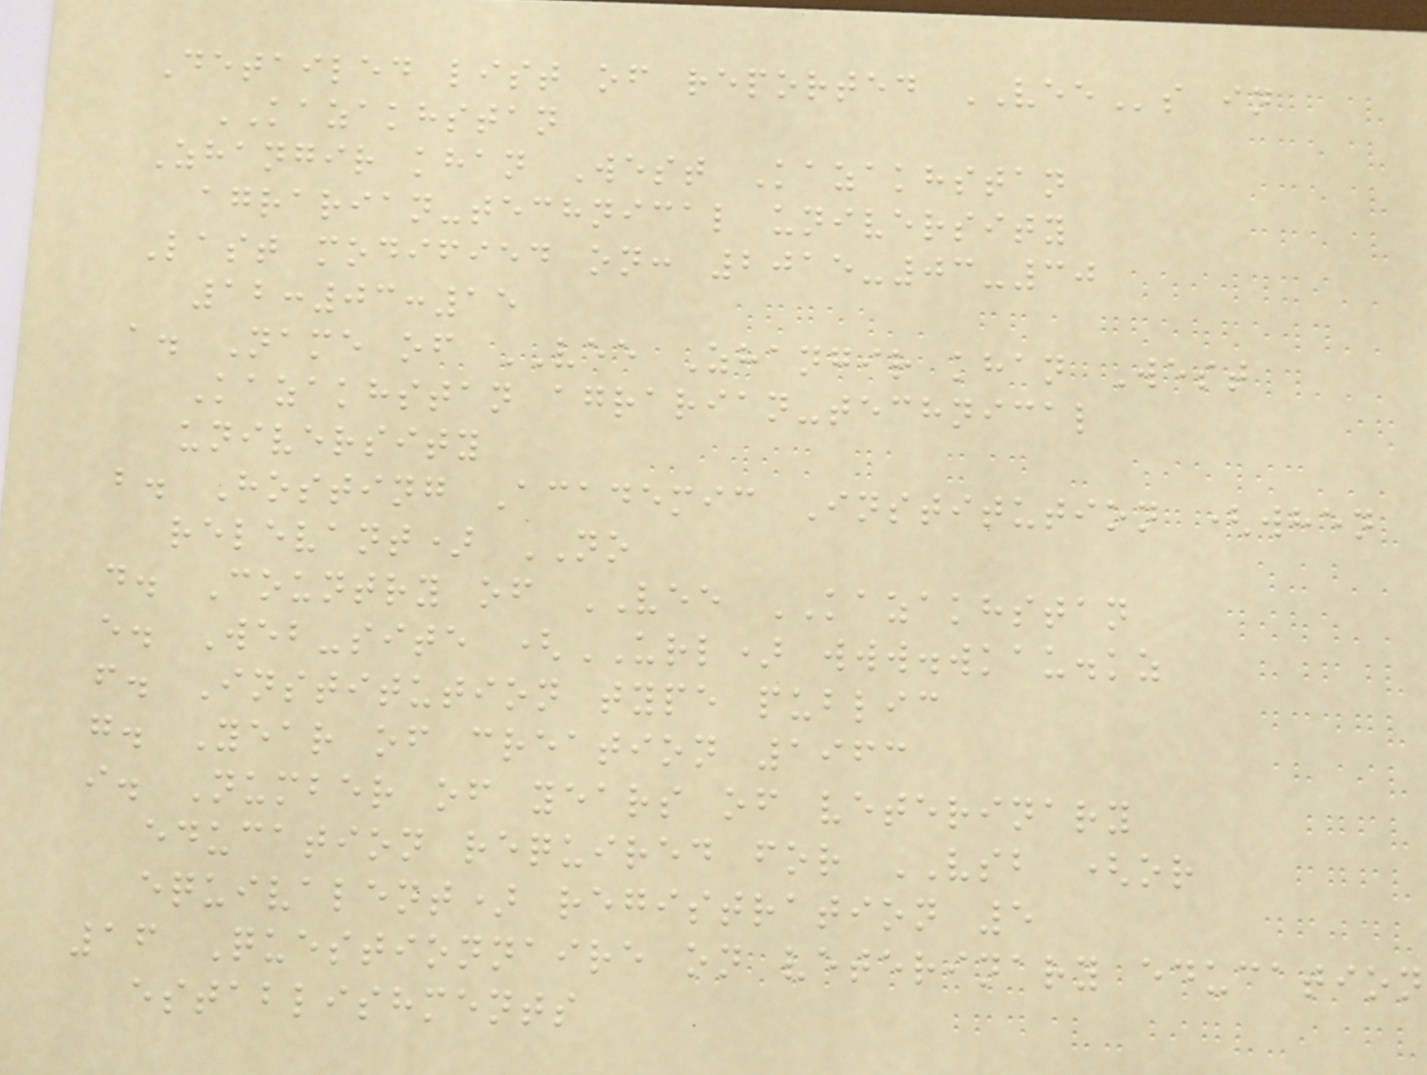Detailed list of reported VEEs in
KAZAKHSTAN
Zhangir khan West Kazakhstan
agrarian-technical university
Last modified on: 2015-03-30
12:03:15
a. Name of VEE Zhangir khan West
Kazakhstan agrarian-technical
university
b. Hosting Academic Institution (when
relevant) NO
d. Country of VEE KAZAKHSTAN
e. Web-site (URL) www.wkau.kz
f. Institution type public
g. Year of creation 1963
i. Number of years of veterinary
education required for VSB (or
equivalent) registration 5
16 Questionnaire on veterinary education
establishments
